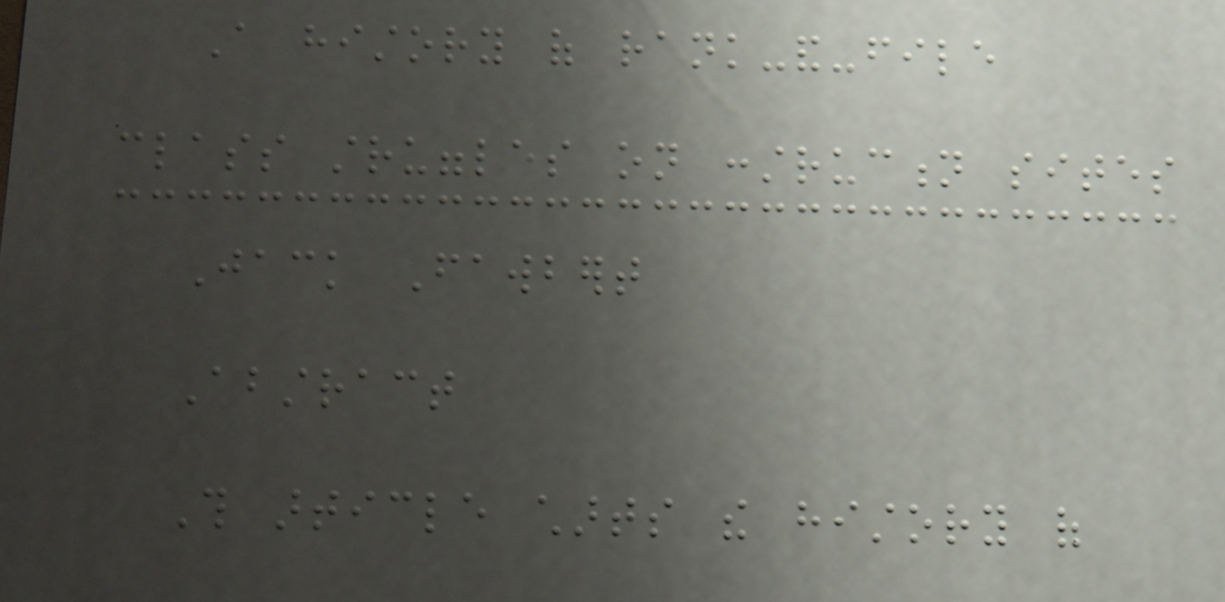A history of rank-and-file
class struggles on construction sites
Jack Fawbert
Abstract
This article charts the history of
